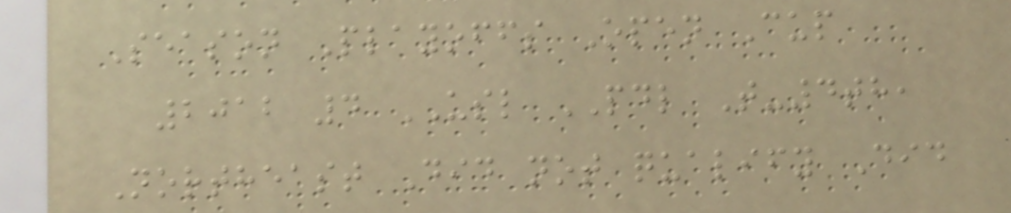Season Playoffs Open Cup
2012 4 USL PDL T-4th,
Northeast Did not qualify Did
